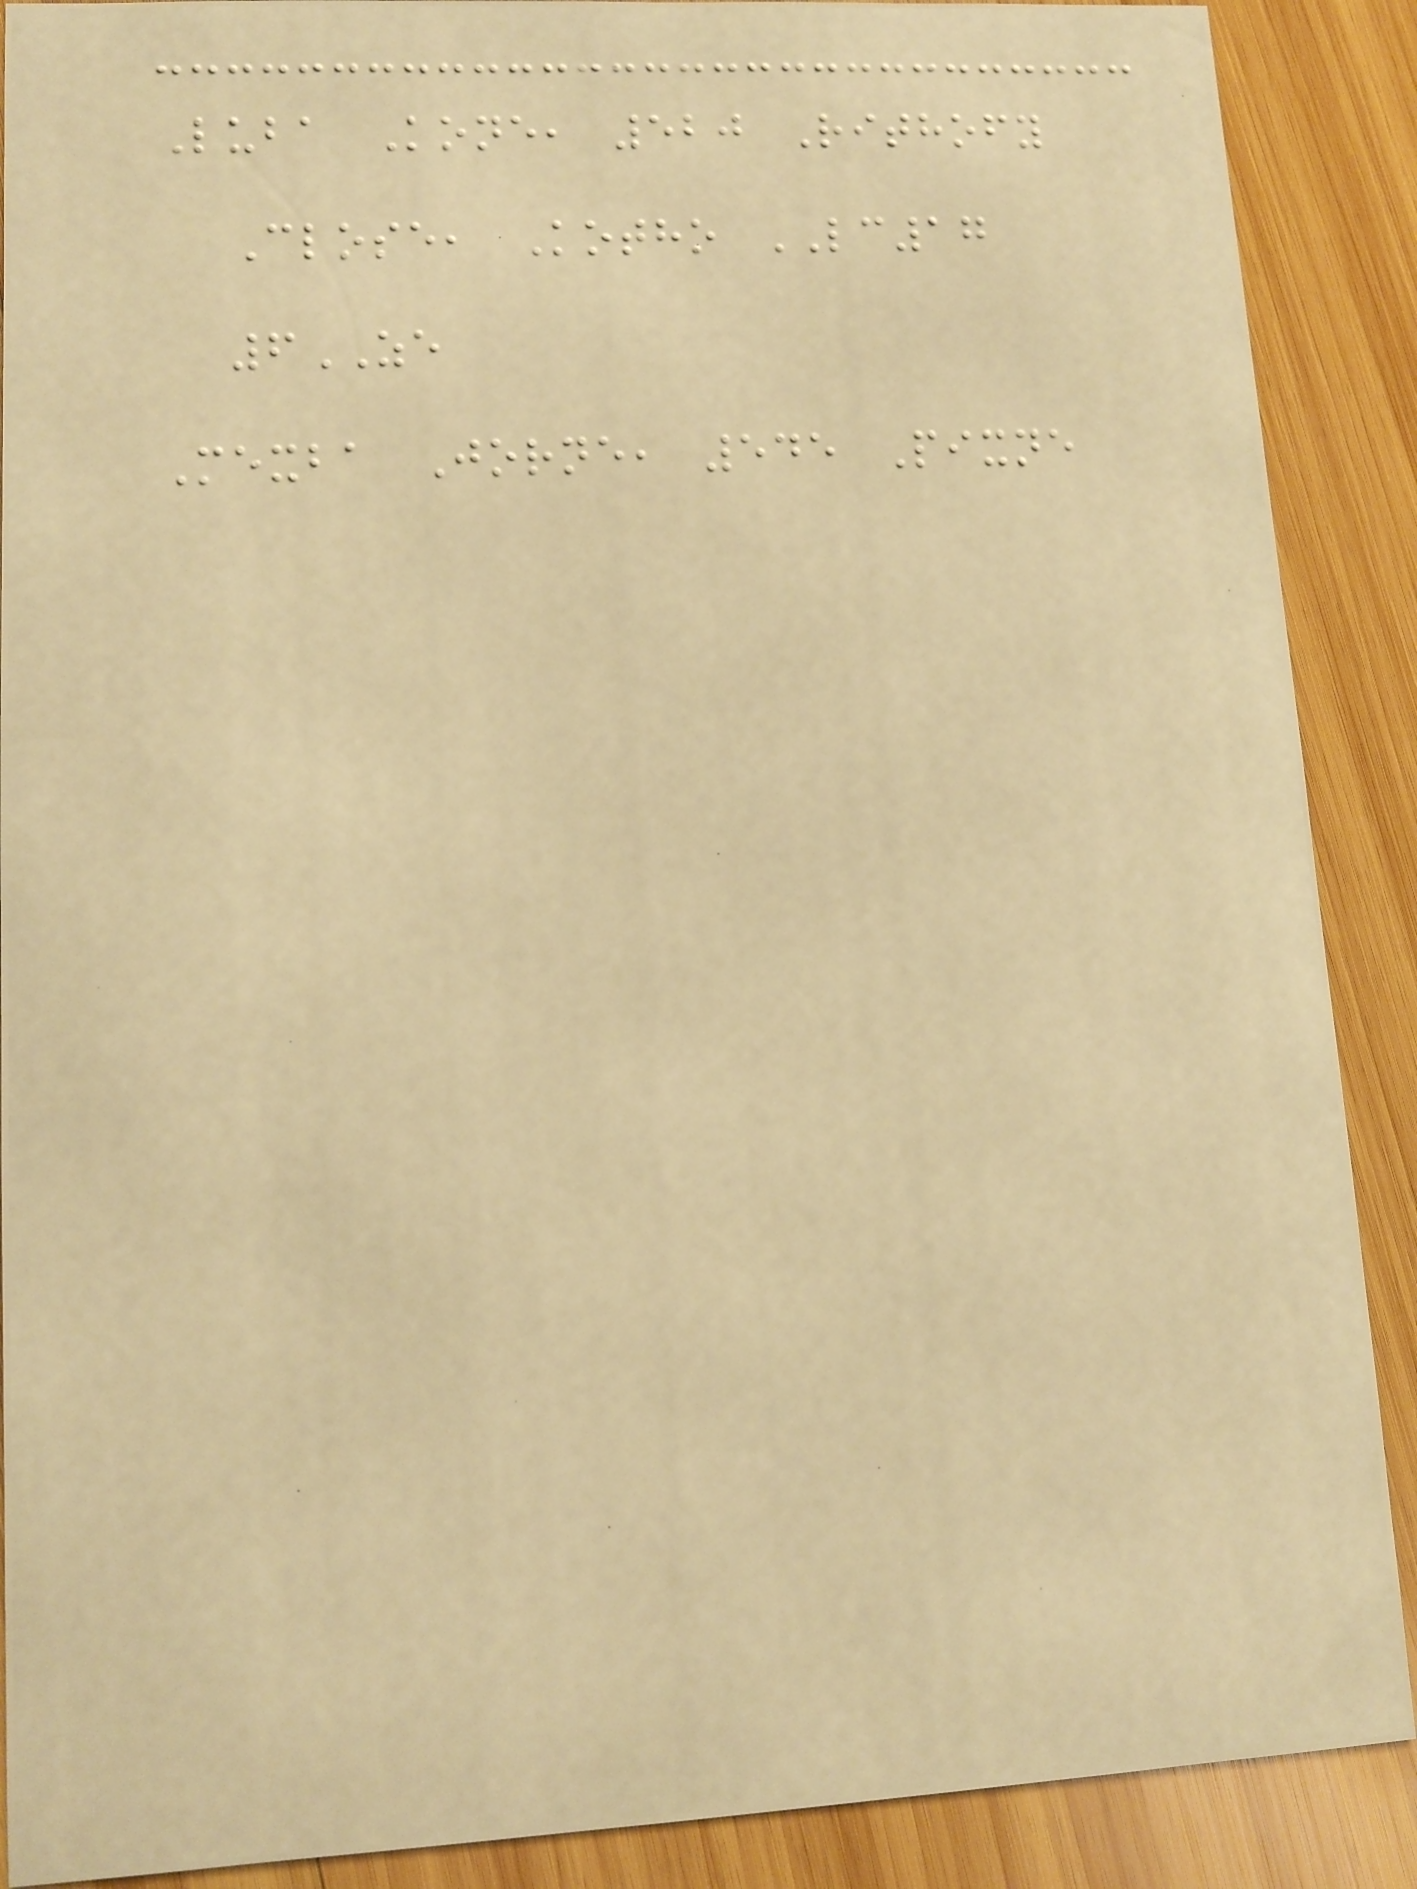Luba Kone, 520 Rithofy
Close, Kotho LC17
6ZE
Mexba Jorne, 545 Pixne
